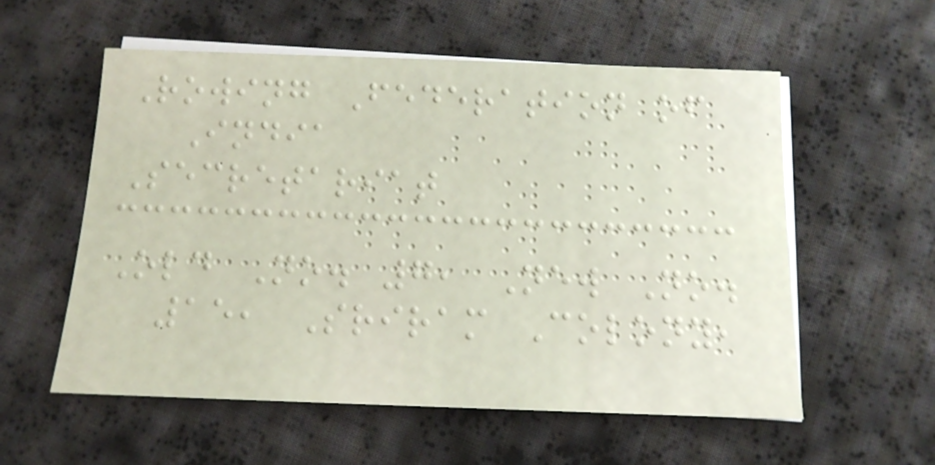Rowing Federation of
India
Secretariat
Old No. 7, New No.
15, Sriram Colony,
